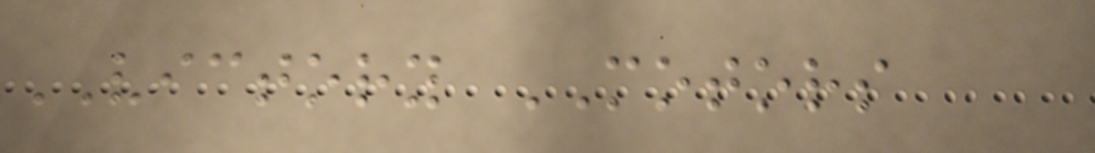VICTORY MOTORS
